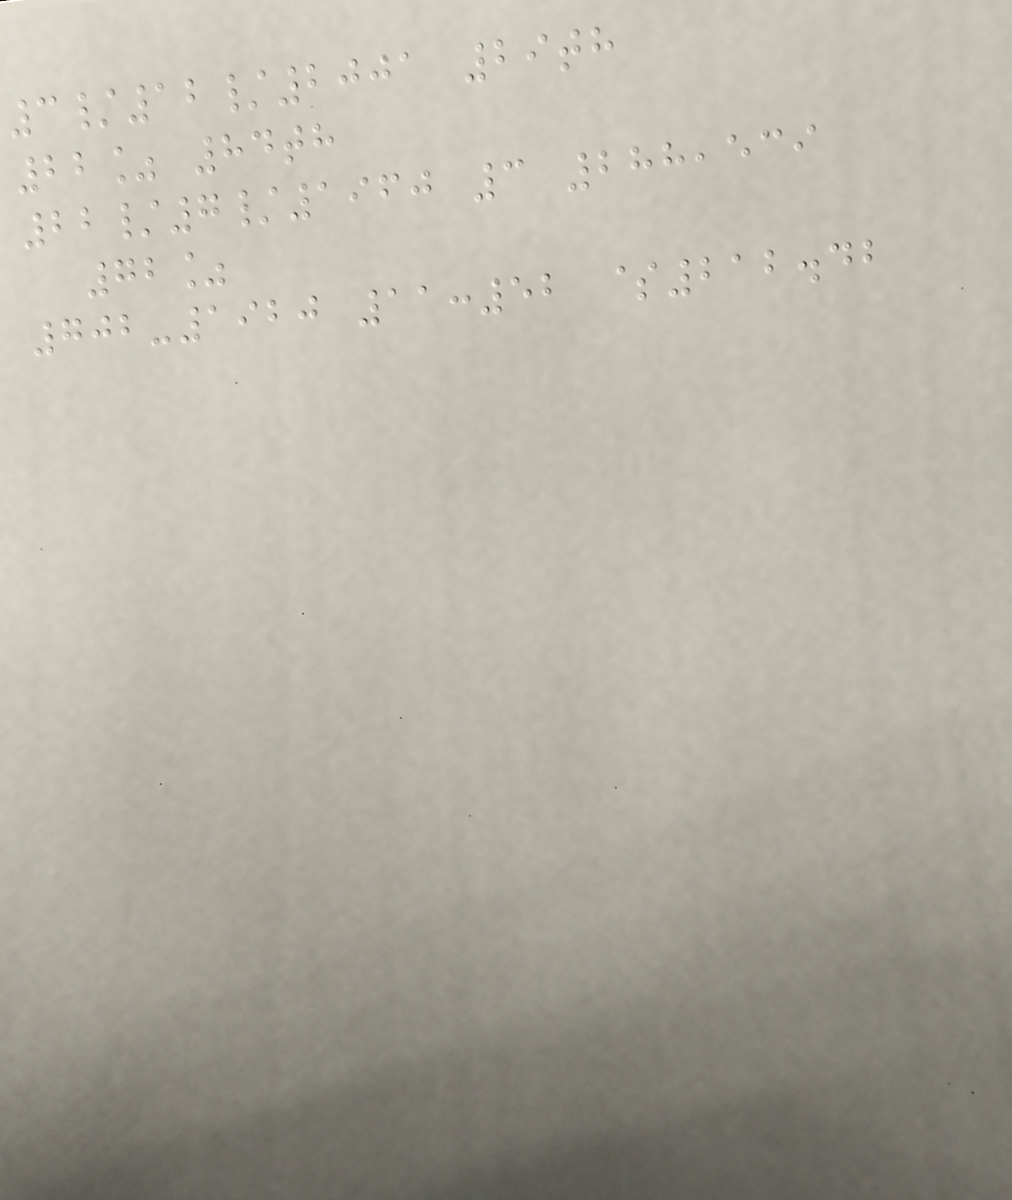3/12/2001 29th
22% 84th
22/7/1960 3 288,539
72%
702-1920 11:52 $212.42
